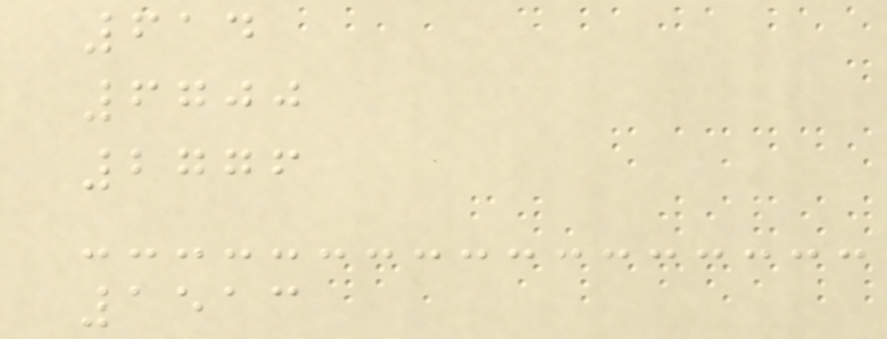614
6700
2776
1513
